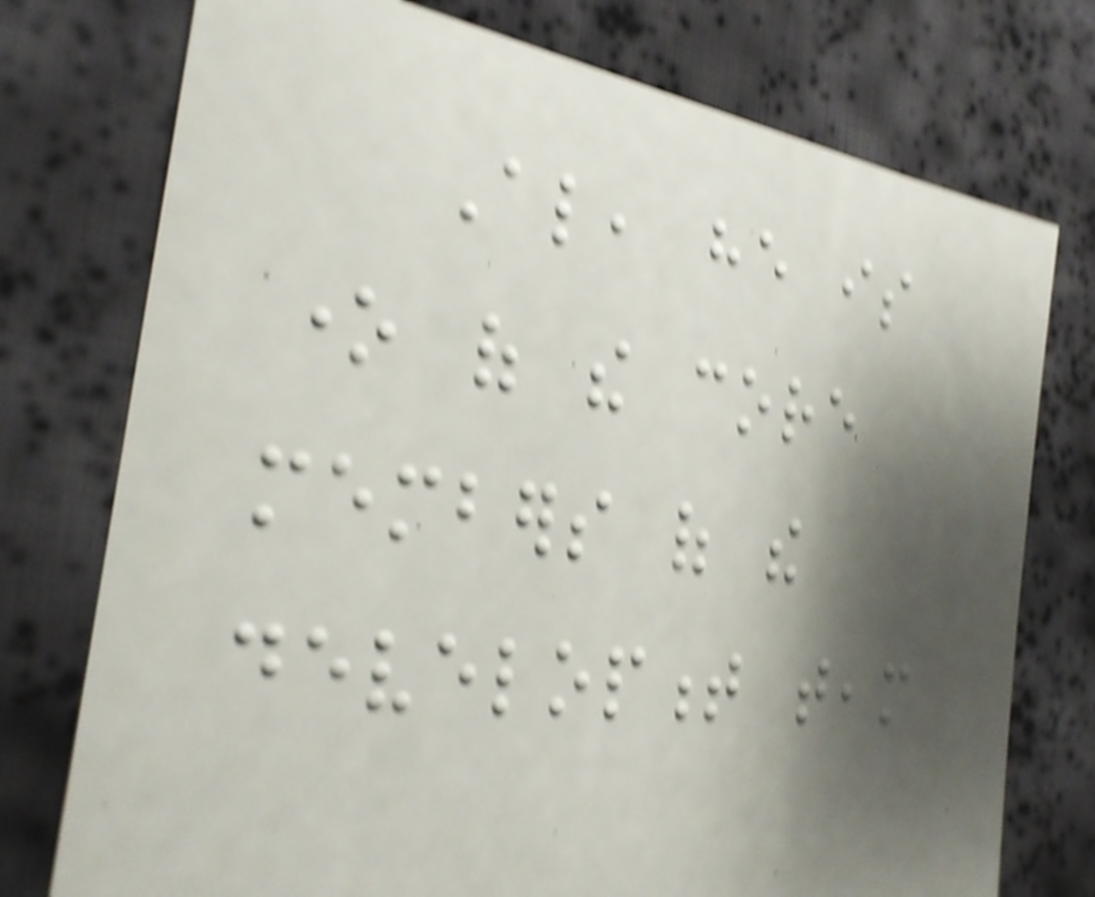Also, he is
one of the core
members of the
development team
